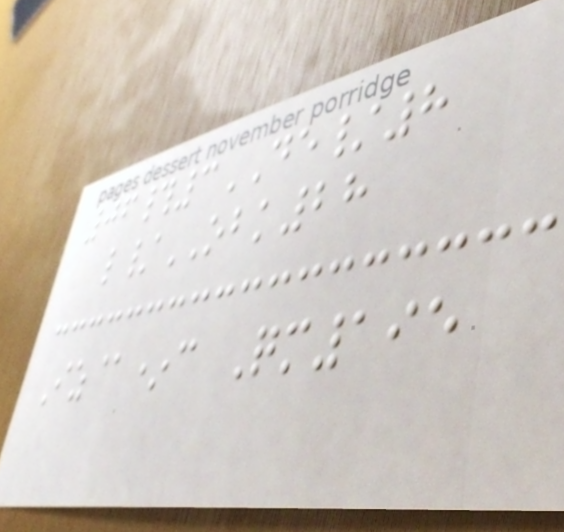06#3DE/8
l/OBK28
Iz@*c Qm195
